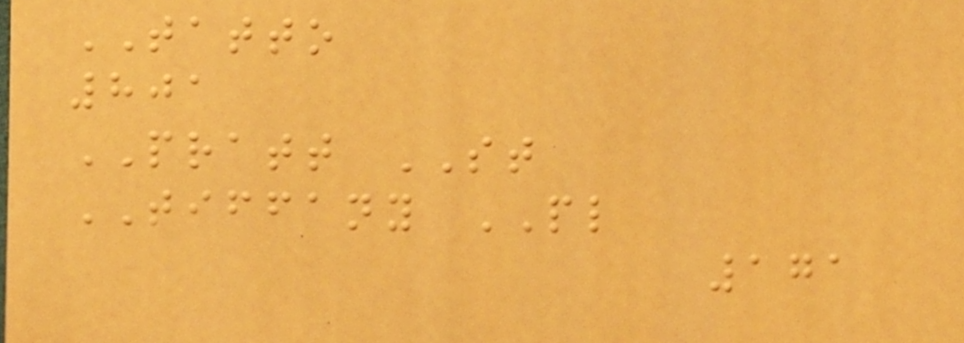TATTO
801
PRATT ST
TIFFANY PL
171
